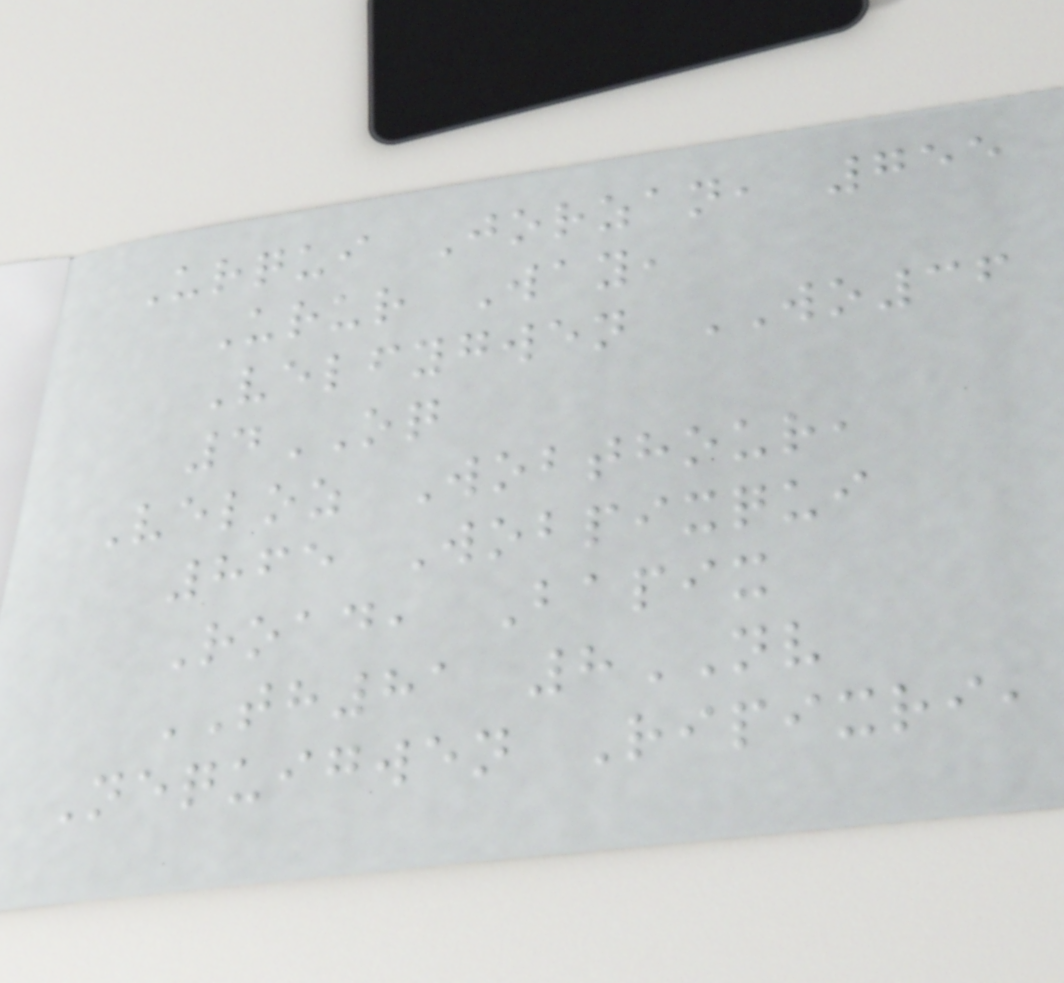Urqui Jorzan, 755
Urur Way,
Velfygwen WO36
4OQ
Veloz Wobthour,
865 Wobpixqui
Road, Bapix
TH81 8NV
Nequigwen Ripixri,
